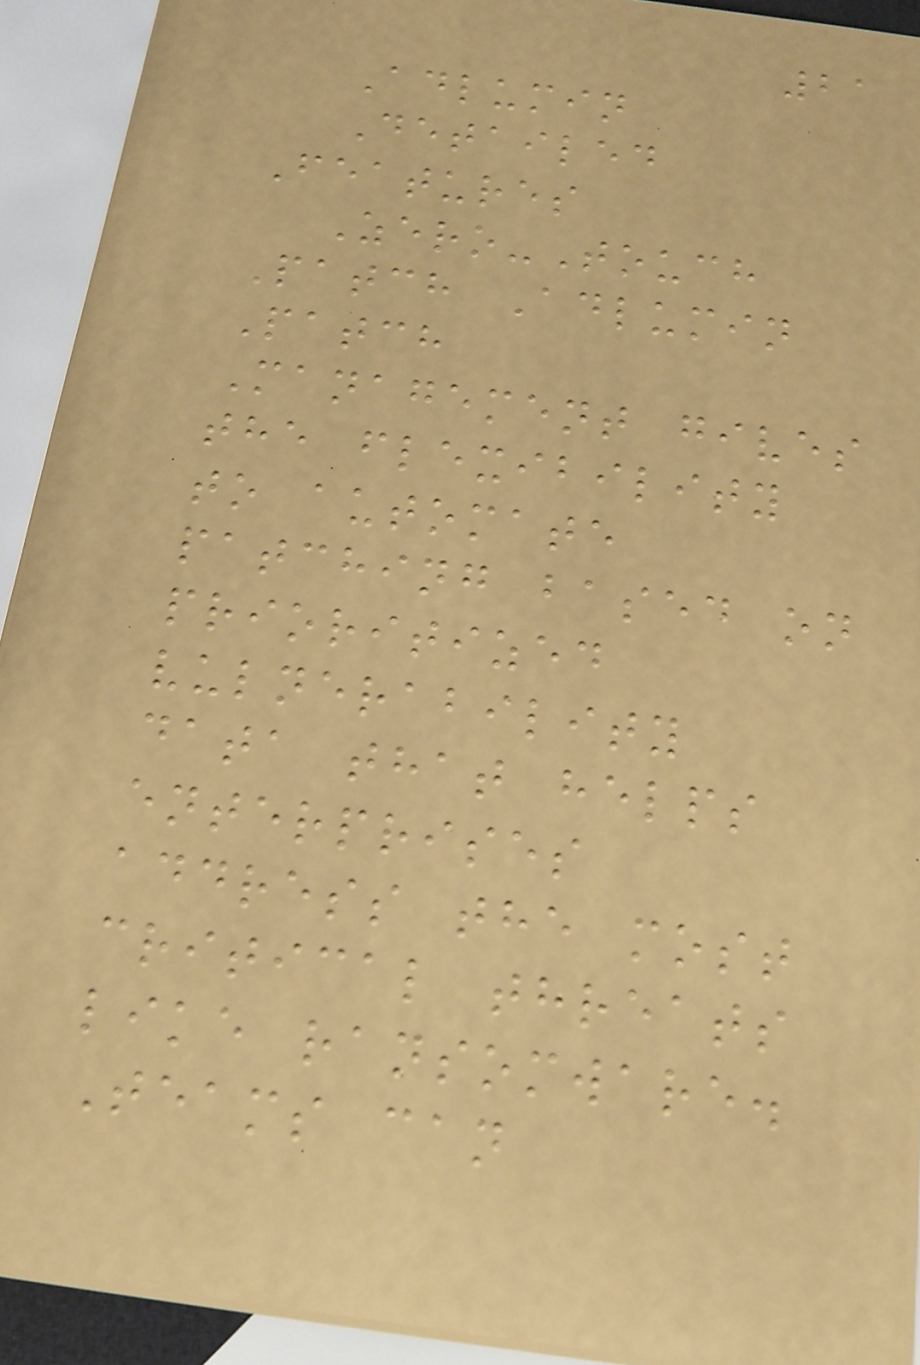21
Adlumin
Detailed
Features
Zero-Touch
Patch Adlumin
Patch
Management gives
the flexibility
to automate
patching based on
prioritized
vulnerability
data that helps
enterprises
address the most
critical threats
like ransomware.
Teams can
